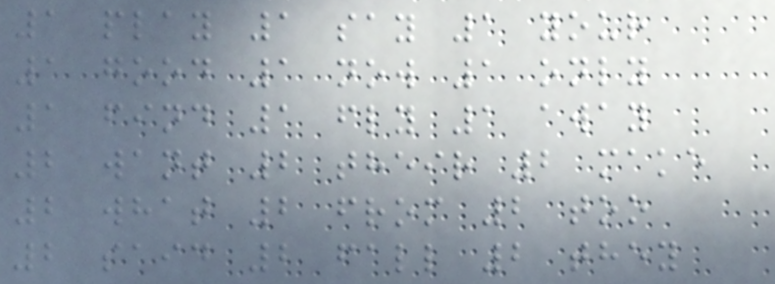1 play 1 say 1 your
1 good 1 now 1 only
1 find 1 fly 1 away
2 want 2 their 2 make
2 what 2 from 2 too
2 said 2 fall 2 they
